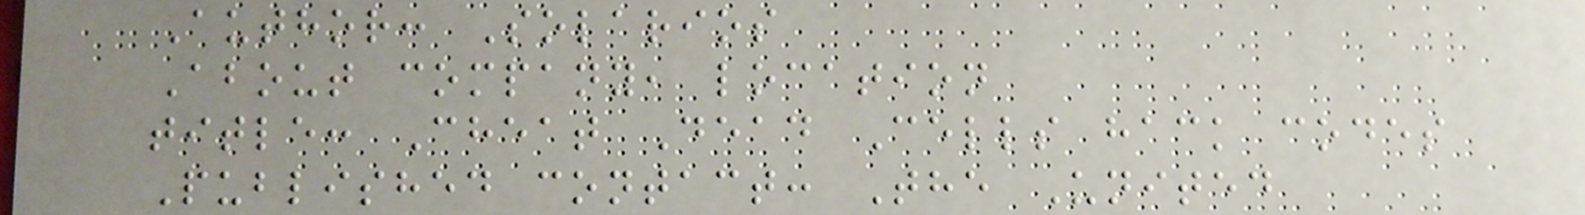Author: Solarios
About company, location
title: Cheat Dead Cells hack codes
Published contact: The United
